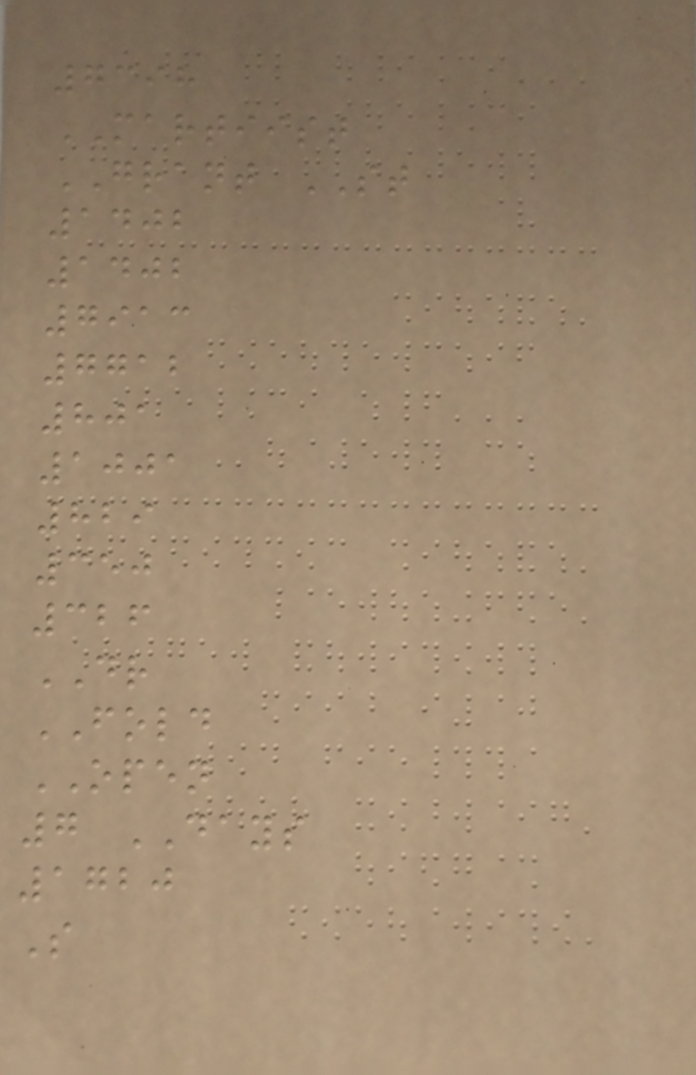7398
MARTIIST
GRANT ST
1402
1402
7913
7712
801
1001
829
350
326
DR
FOLD
OPEN
7 DAYS
1720
S
